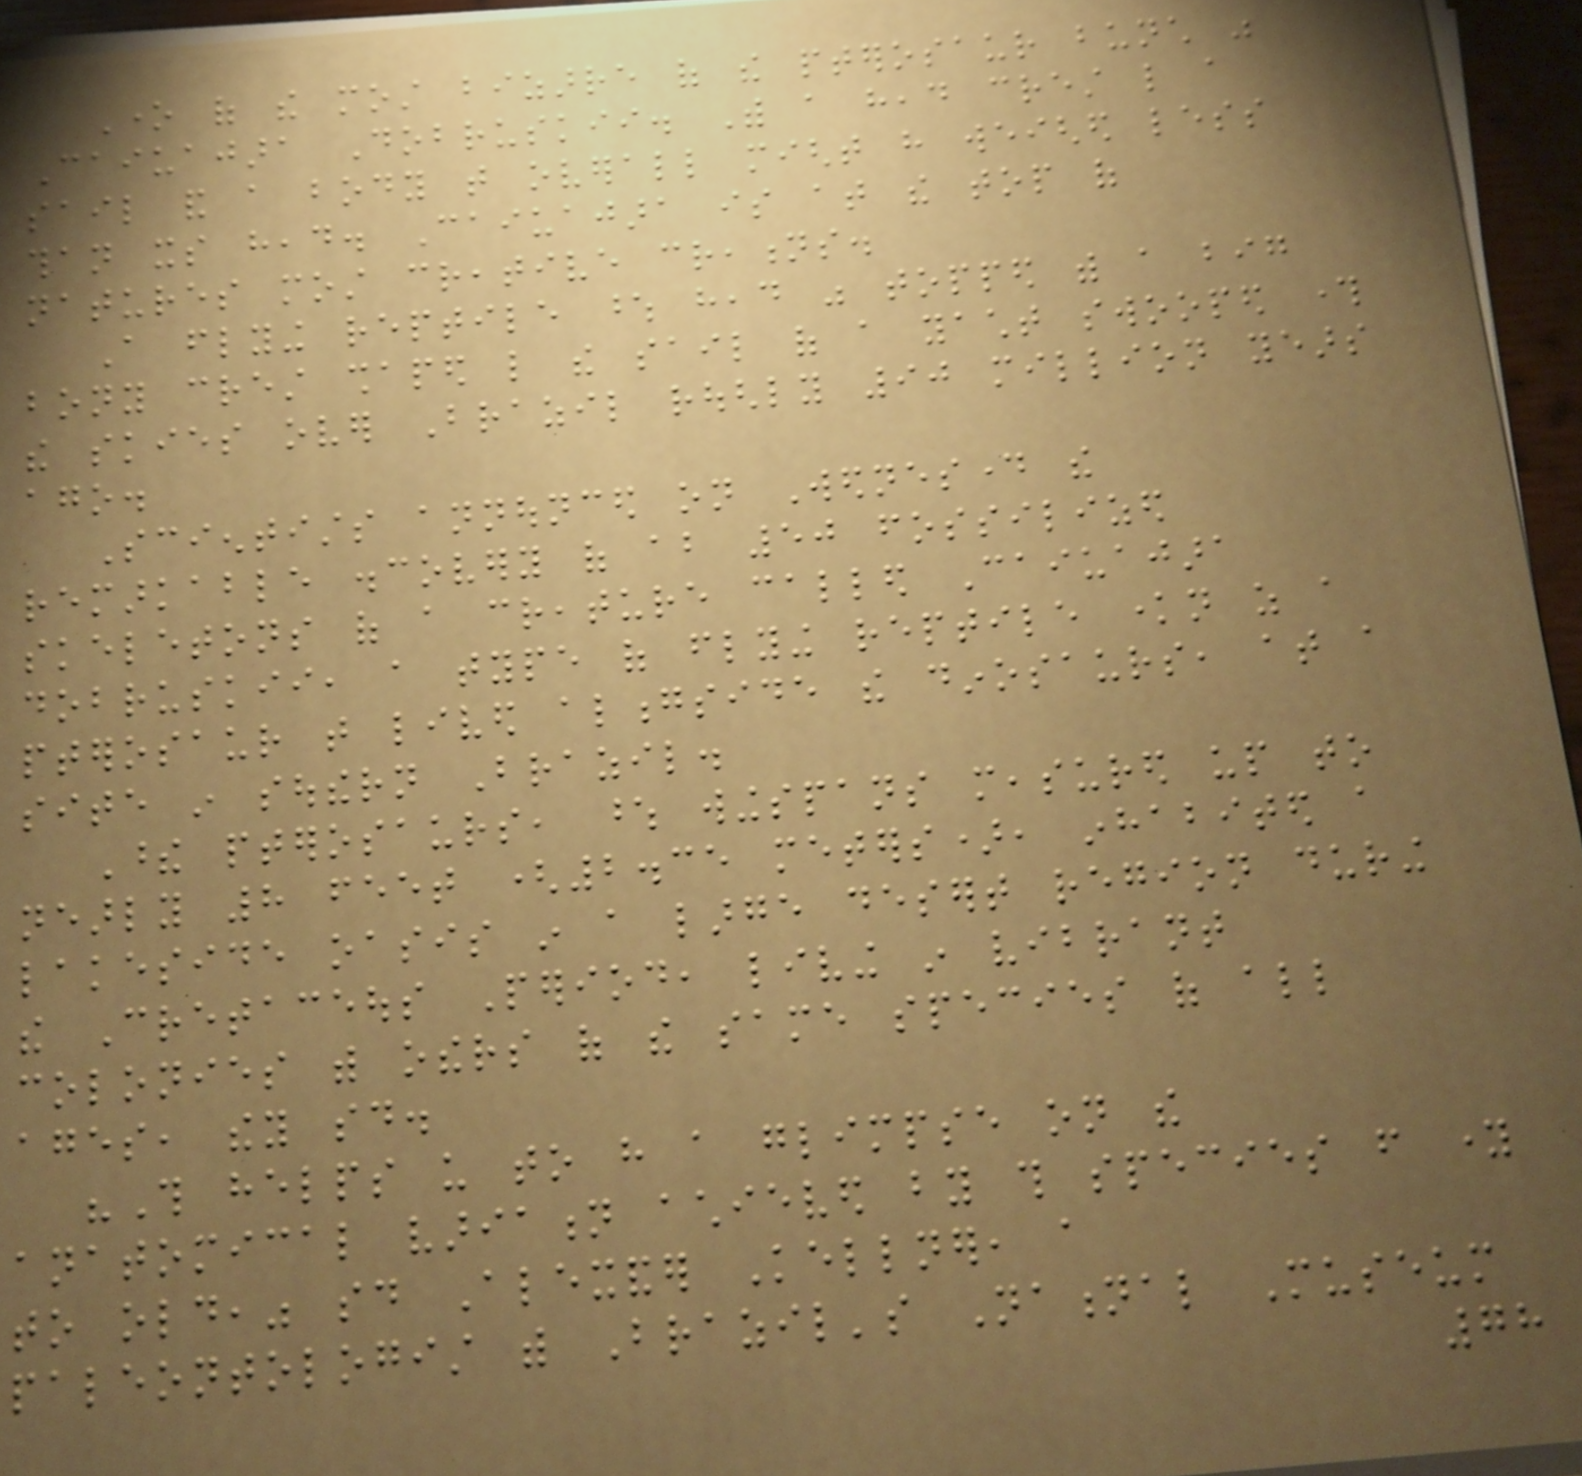One of the most bizarre of the pterosaur bunch was
Caiuajara Dobruskii. With a head crest like a
sail and a body that overall might have weighed less
than its head. Caiuajara is at the top of
natures most creative creations.
A flying reptile whose head was topped with a big
bony crest shaped like the sail of a yacht swooped through
the skies over Brazil roughly 90 million years
ago.
Scientists announced on Wednesday the
remarkable discovery of about 50 fossilized
skeletons of a creature called Caiuajara
dobruskii, a type of flying reptile known as a
pterosaur that lived alongside the dinosaurs, at a
site in southern Brazil.
These pterosaurs, whose wingspans measured up to
nearly 8 feet (2.35 meters), inhabited a
lakeside oasis in a large desert region during
the Cretaceous Period, living in vibrant
colonies with others of the same species of all
ages, they said.
"This helps us to have a glimpse on the
anatomical variation achieved by this species from young
to old," said Alexander Kellner, a
paleontologist with Brazil's National Museum
78
